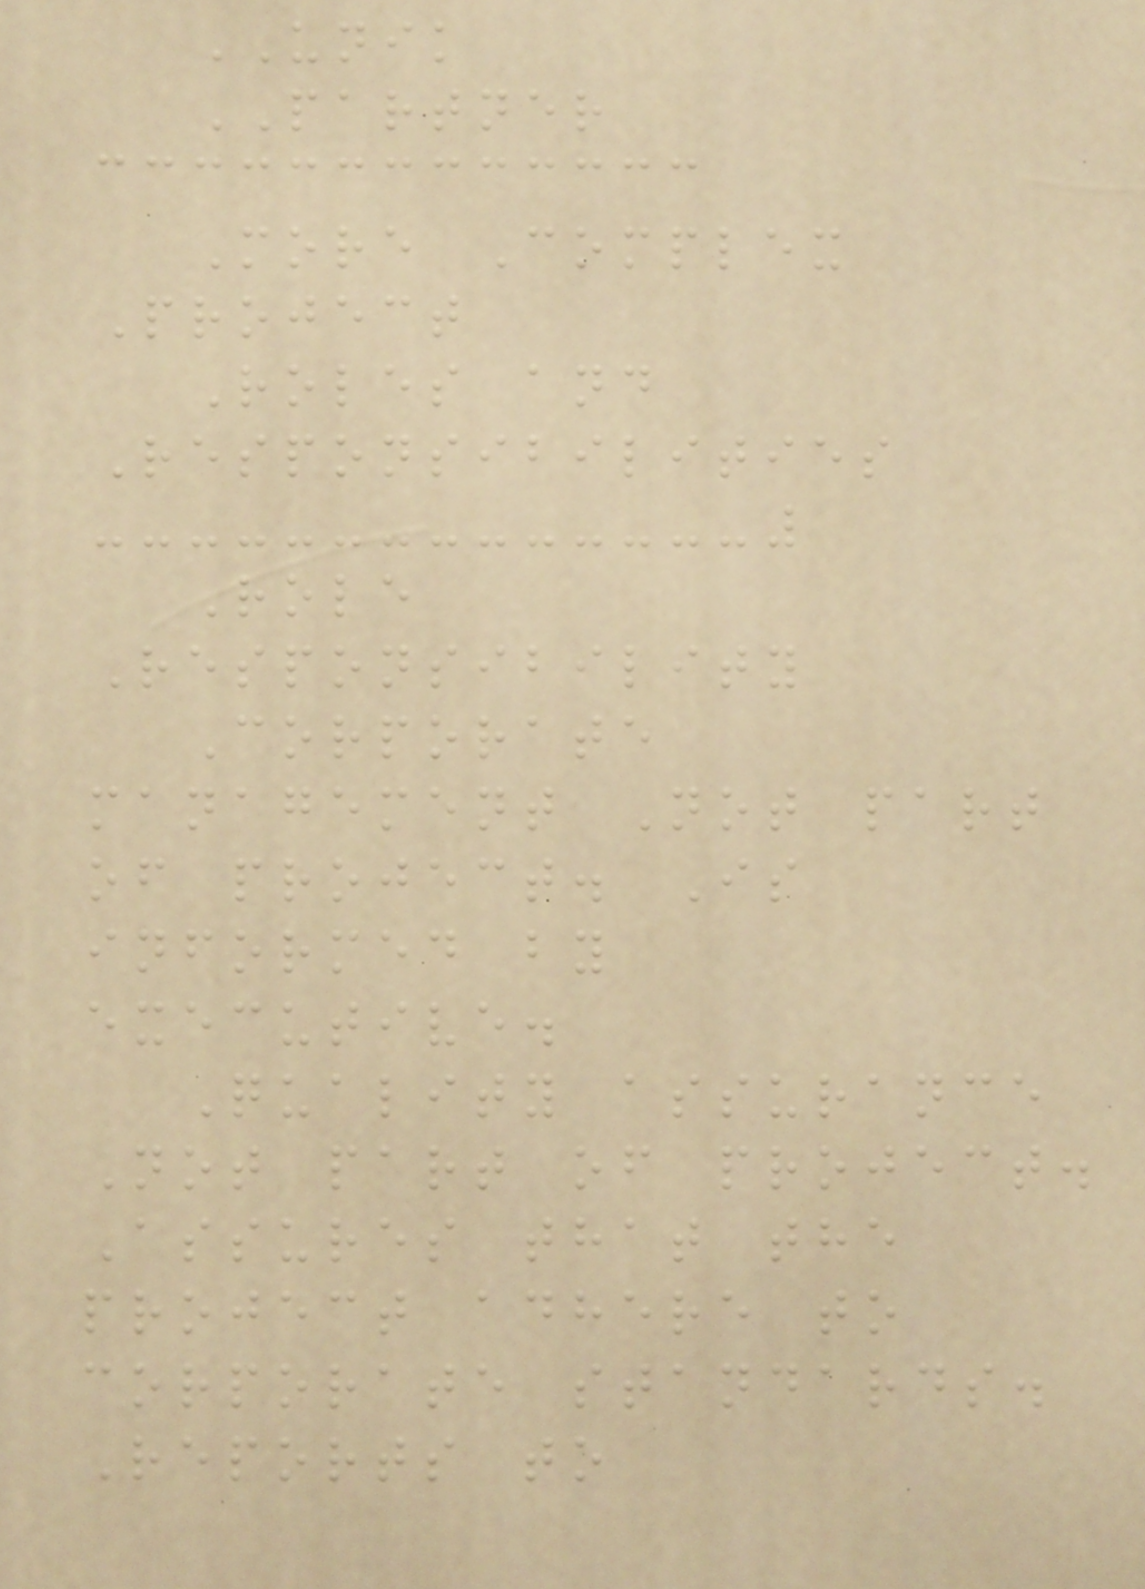UNIK
PARTNER
More Complex
Project
Roles and
Responsibilities
Role
Responsibility
Corporate
management Not part
of project. Is
informed by
executive.
Quality assurance
Not part of project.
Assures that the
project adhere to
corporate standards.
Reports to
